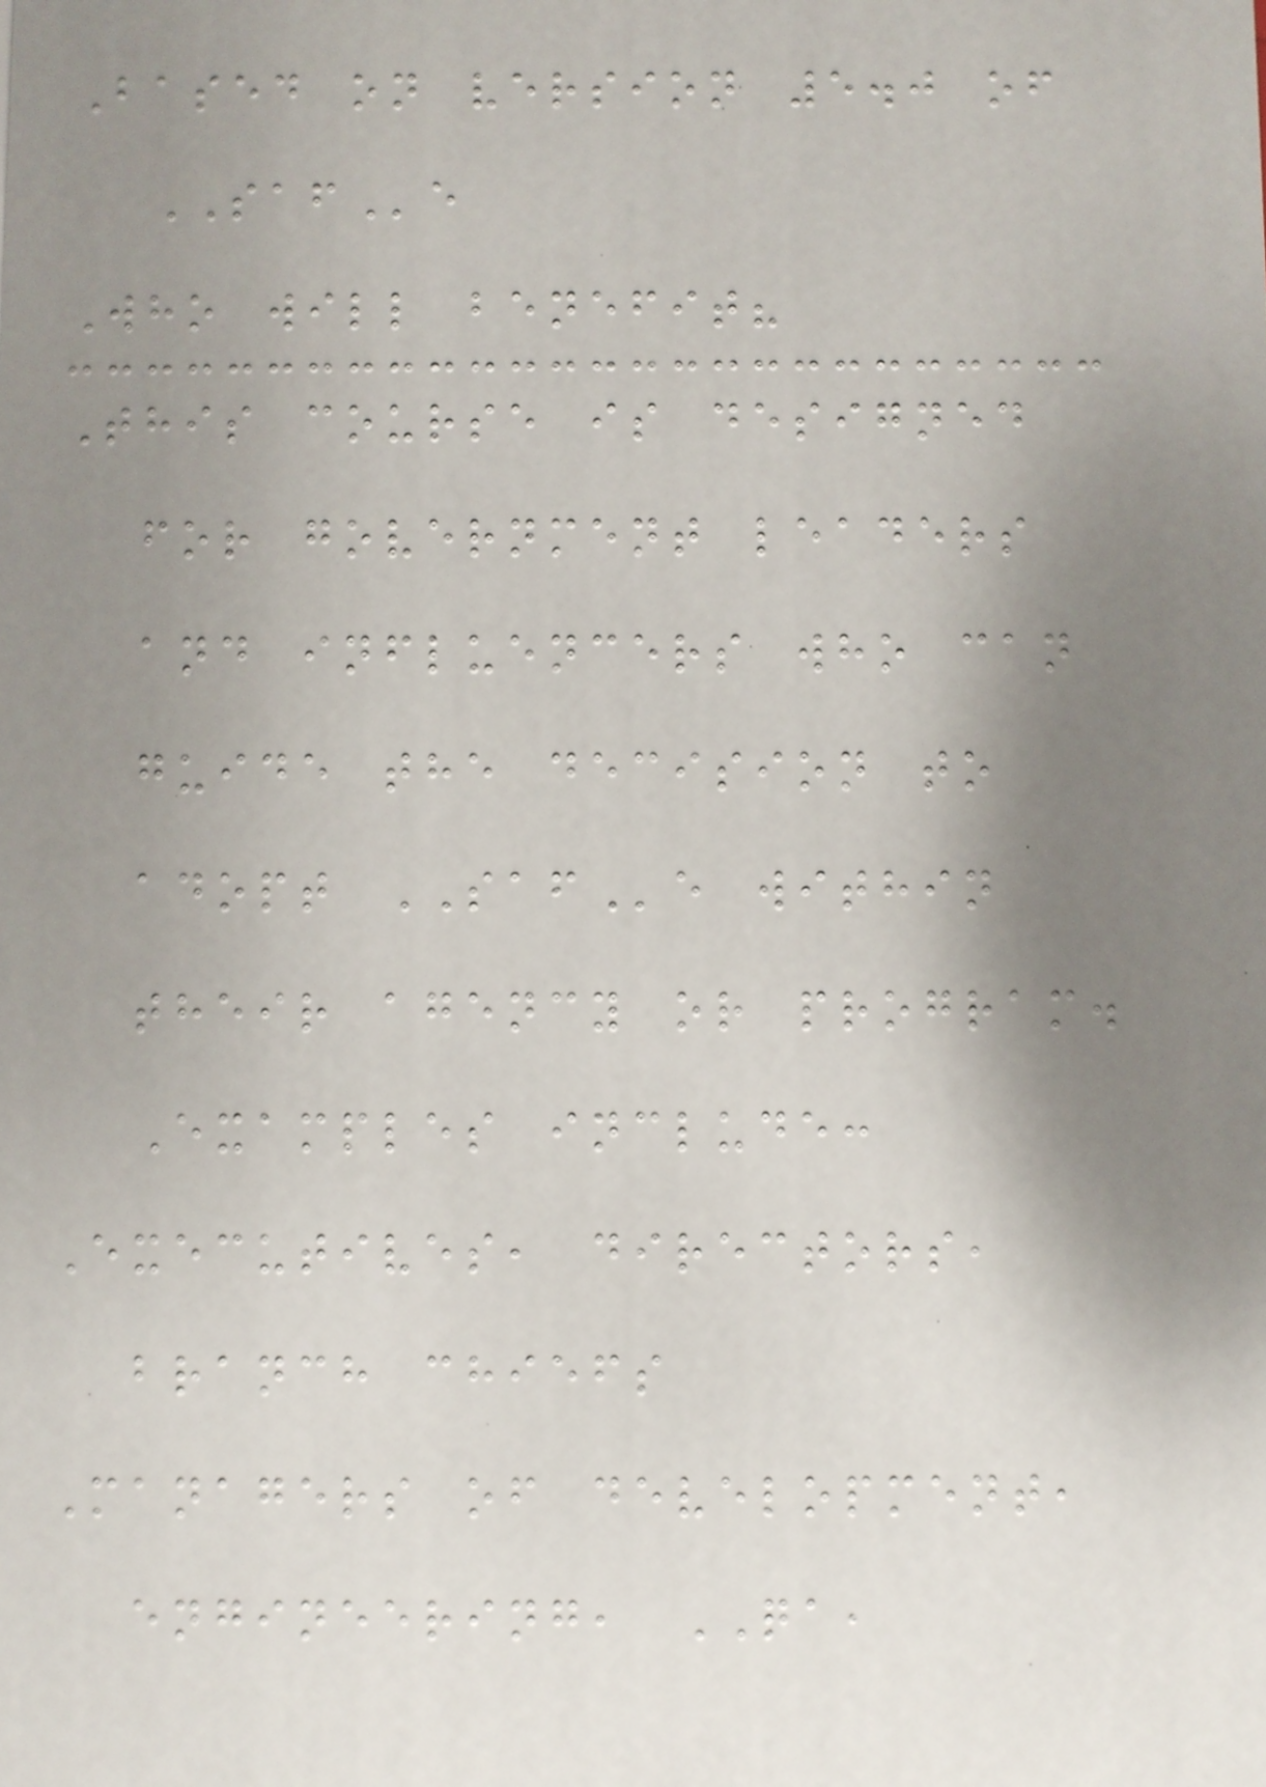Based on version 5.0 of
SAFe
Who will benefit?
This course is designed
for government leaders
and influencers who can
guide the decision to
adopt SAFe within
their agency or program.
Examples include:
Executives, directors,
branch chiefs
Managers of development,
engineering, QA,
